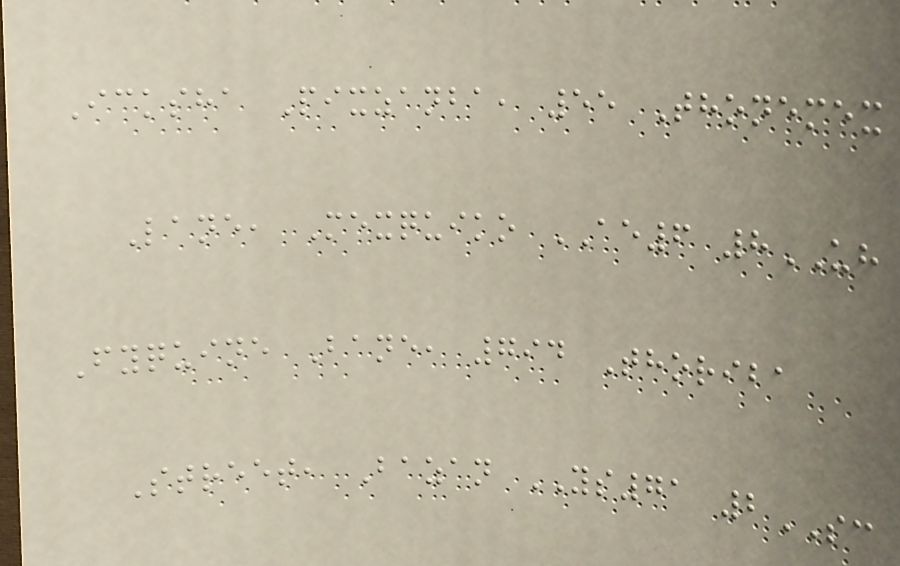Icksha Pixzanba, 55 Thonemex
Lane, Mexquiko AE6 8UH
Fyquine Bane, 794 Thoriba
Street, Bazan YS71 2SC
